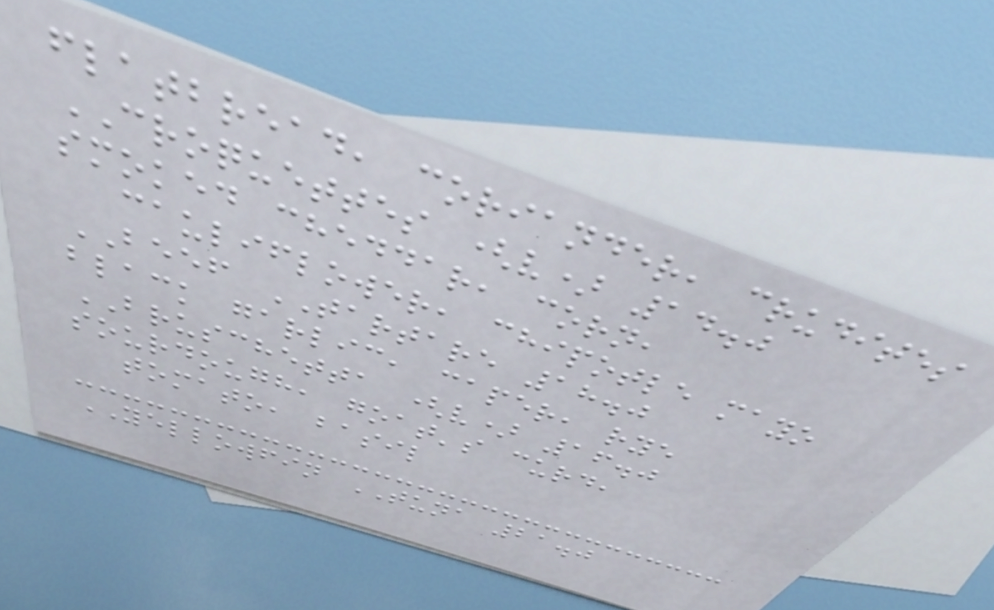flatbread, coriander, crudites
CROQUETTES (v) 14.0
smoked cheddar, corn,
cauliflower, chipotle mayo
BEEF TARTARE 18.0
black garlic, caper, rye
BRUSCHETTA (v) 16.0
sourdough, goat's curd,
tomato, basil
YELLOWFIN TUNA 21.0
